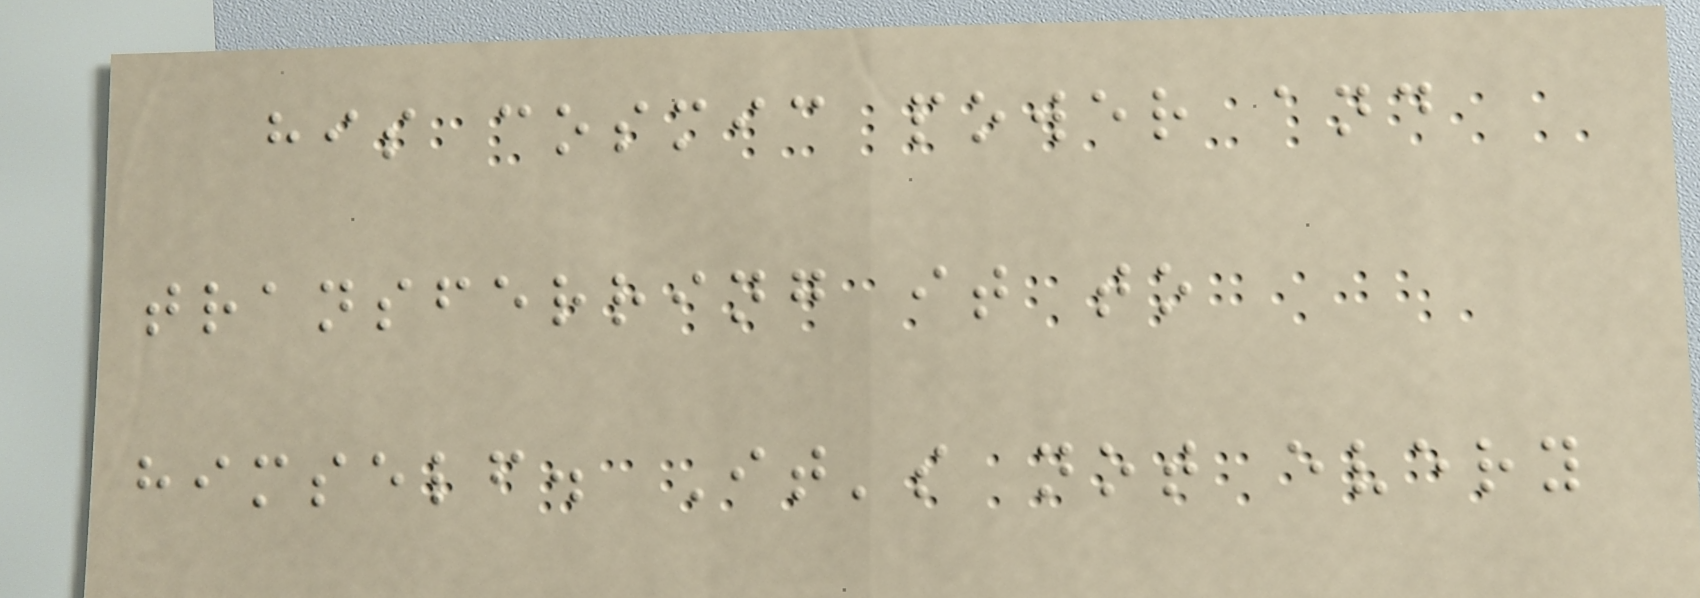his cosmic power and
transferring it to
himself. It's not every
